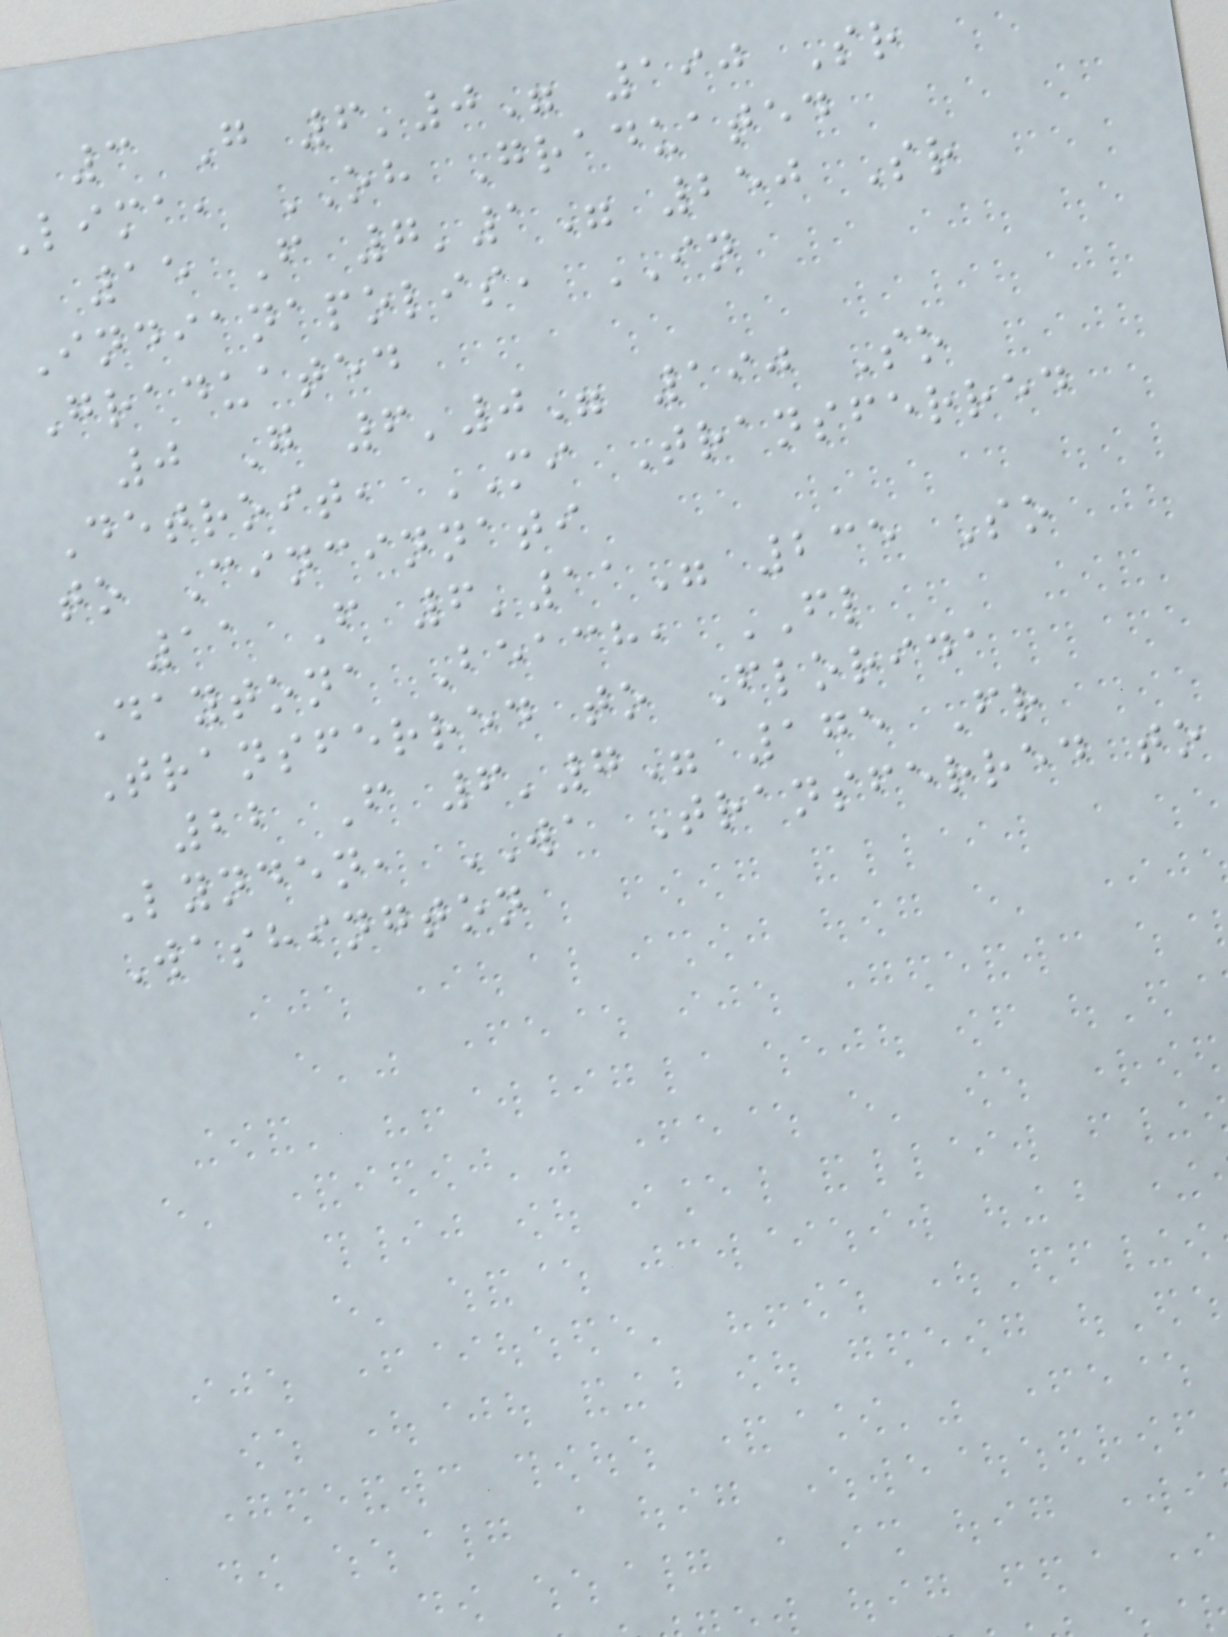3 G 6'0" 190 Sr
lima, OH Graduated
15 F 7'1" 250 Sr
Indianapolis, IN
Graduated
0 G 6'0" 190 So
Detroit, MI Transferred
to Cincinnati
11 F 6'11" 235 So
Daytona Beach, FL
Transferred to Florida
22 F 6'7" 175 Fr
Lynden, WA Transferred to
Washington
